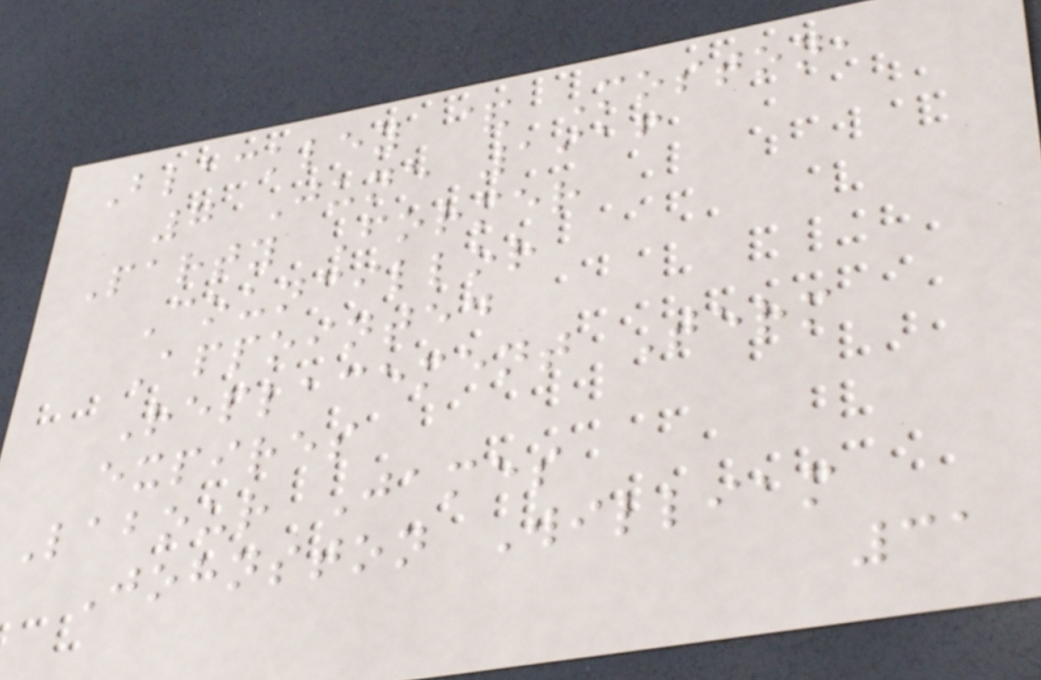Blackley & Moston,
7 June 1916
Party Former
Councillor
Appointed
Replacement Term
expires
Labour James
Johnston William
31
